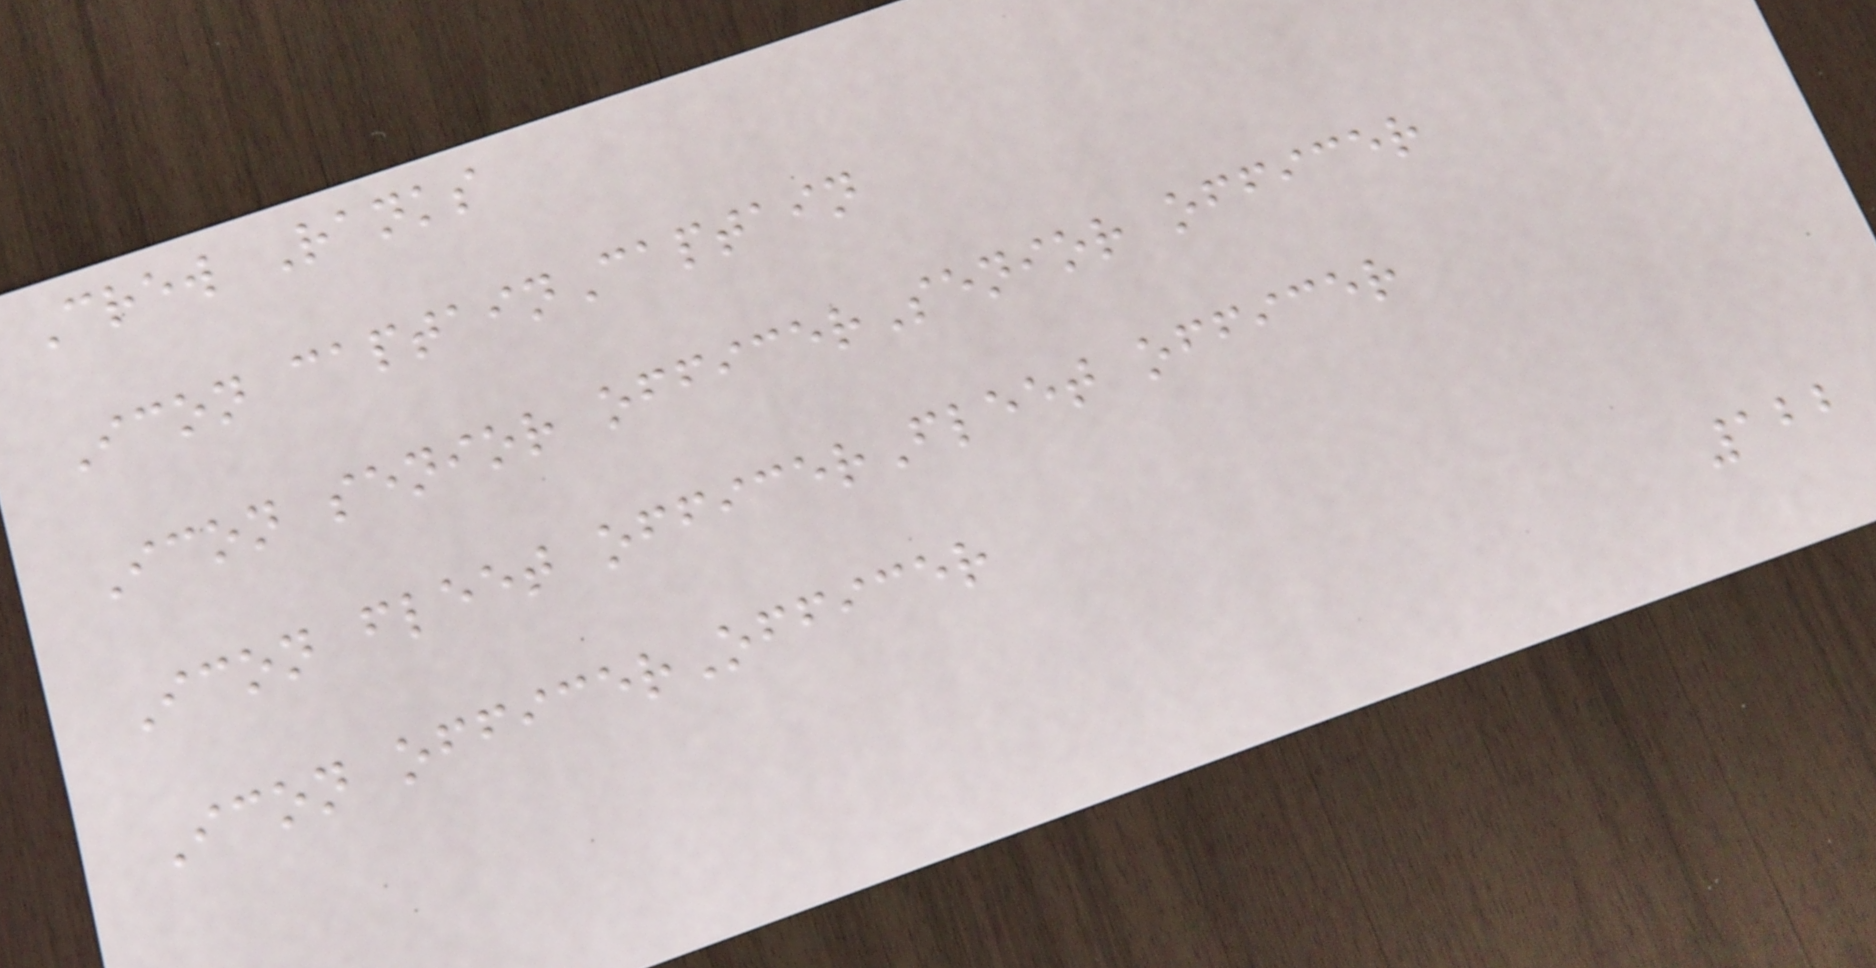Crew Ranks
Icon captainCaptain
Icon senior officerSenior officer
Icon fleet officerFleet officer
Icon officerOfficer
122
